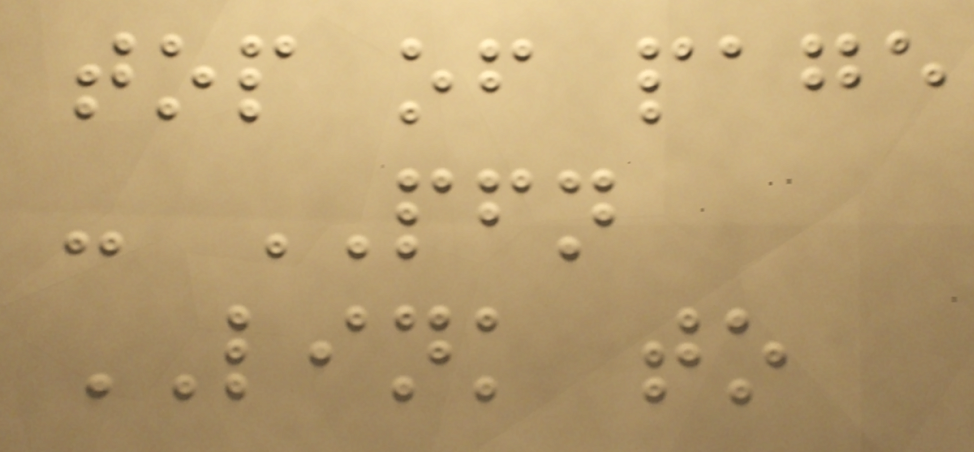top of page
- PFN
LINK to
